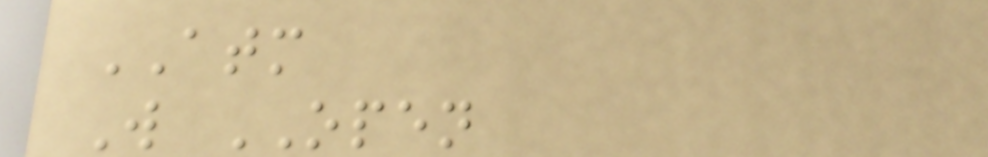ATM
W OPEN
